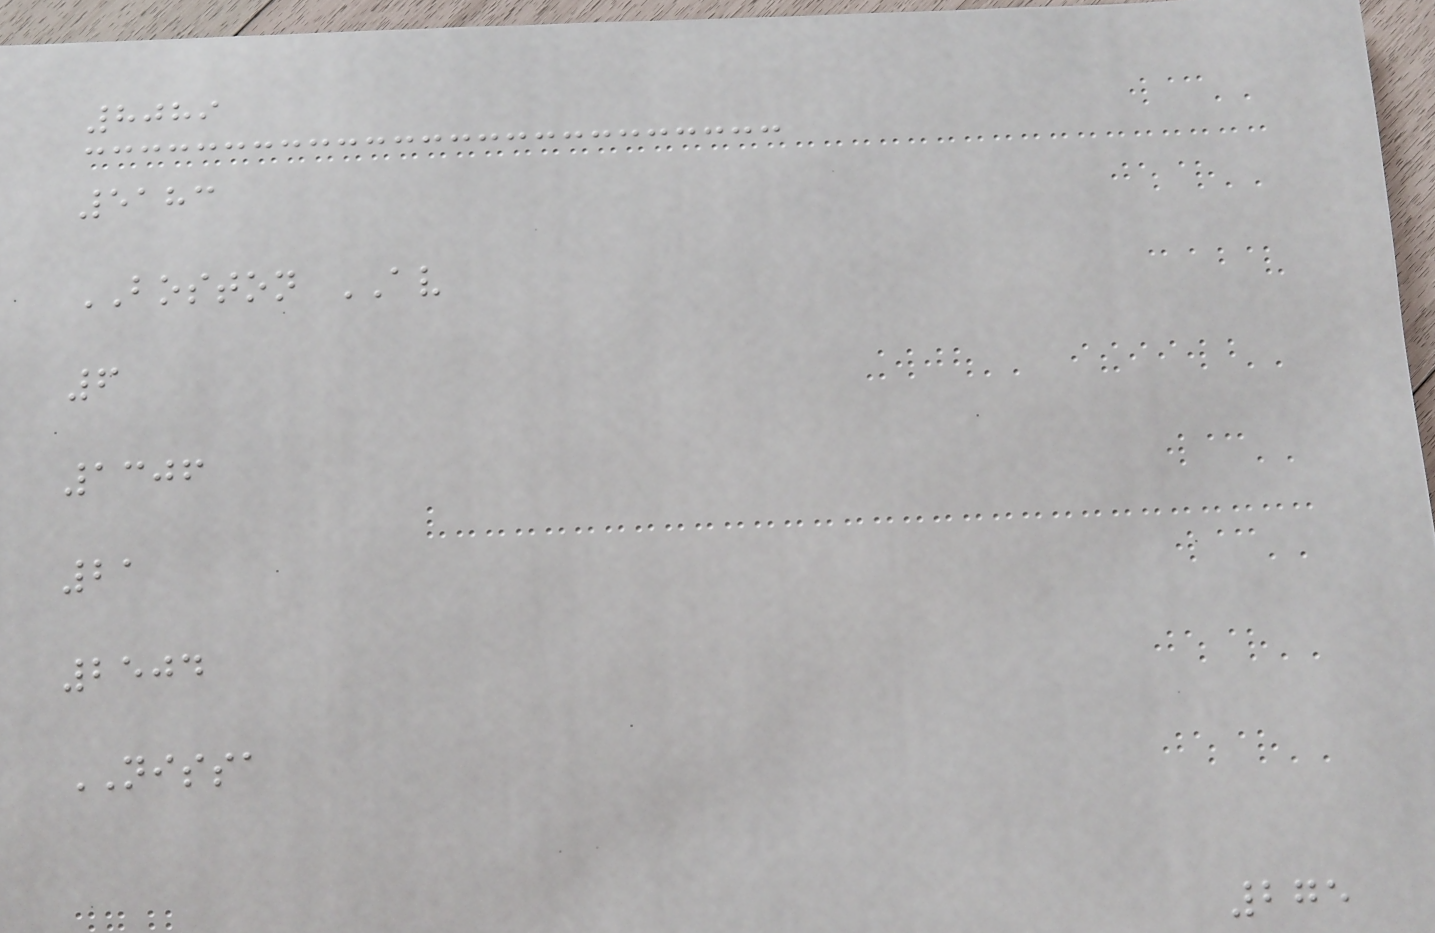8089
5183
BOSTON AV
6
1306
21
2504
NISSA
275
